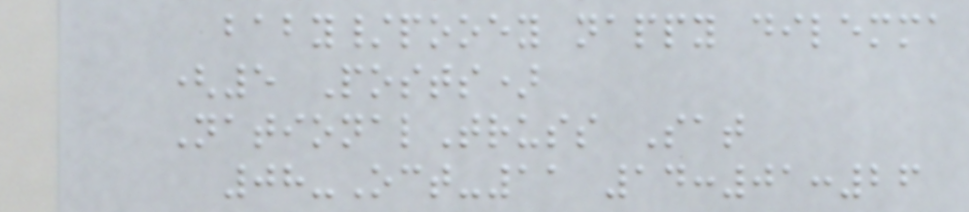baby/pooey nappy dilemma
(5 Posts)
NationalTruss Sat
08-Oct-11 14:01:26
